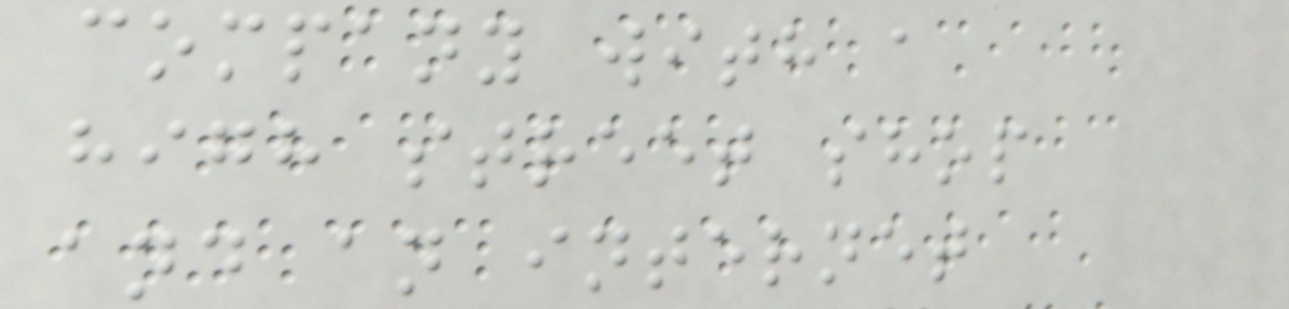company with a
high street shop
and an internet
